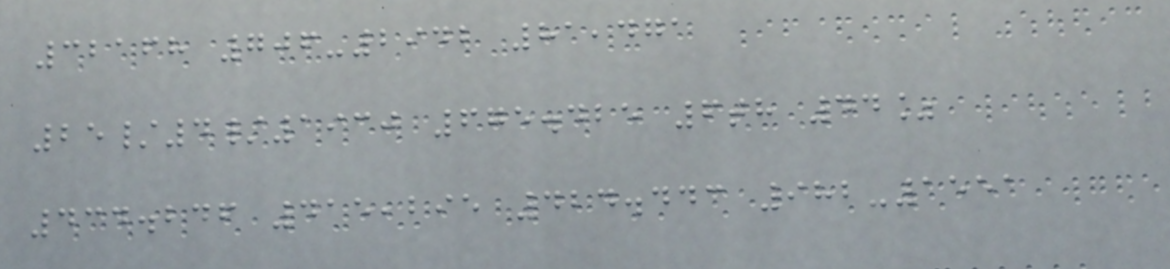32168 706-2942 81,471
25/4/1930 675.425 6th 44%
434.246 415,295 424.443 982-1551
